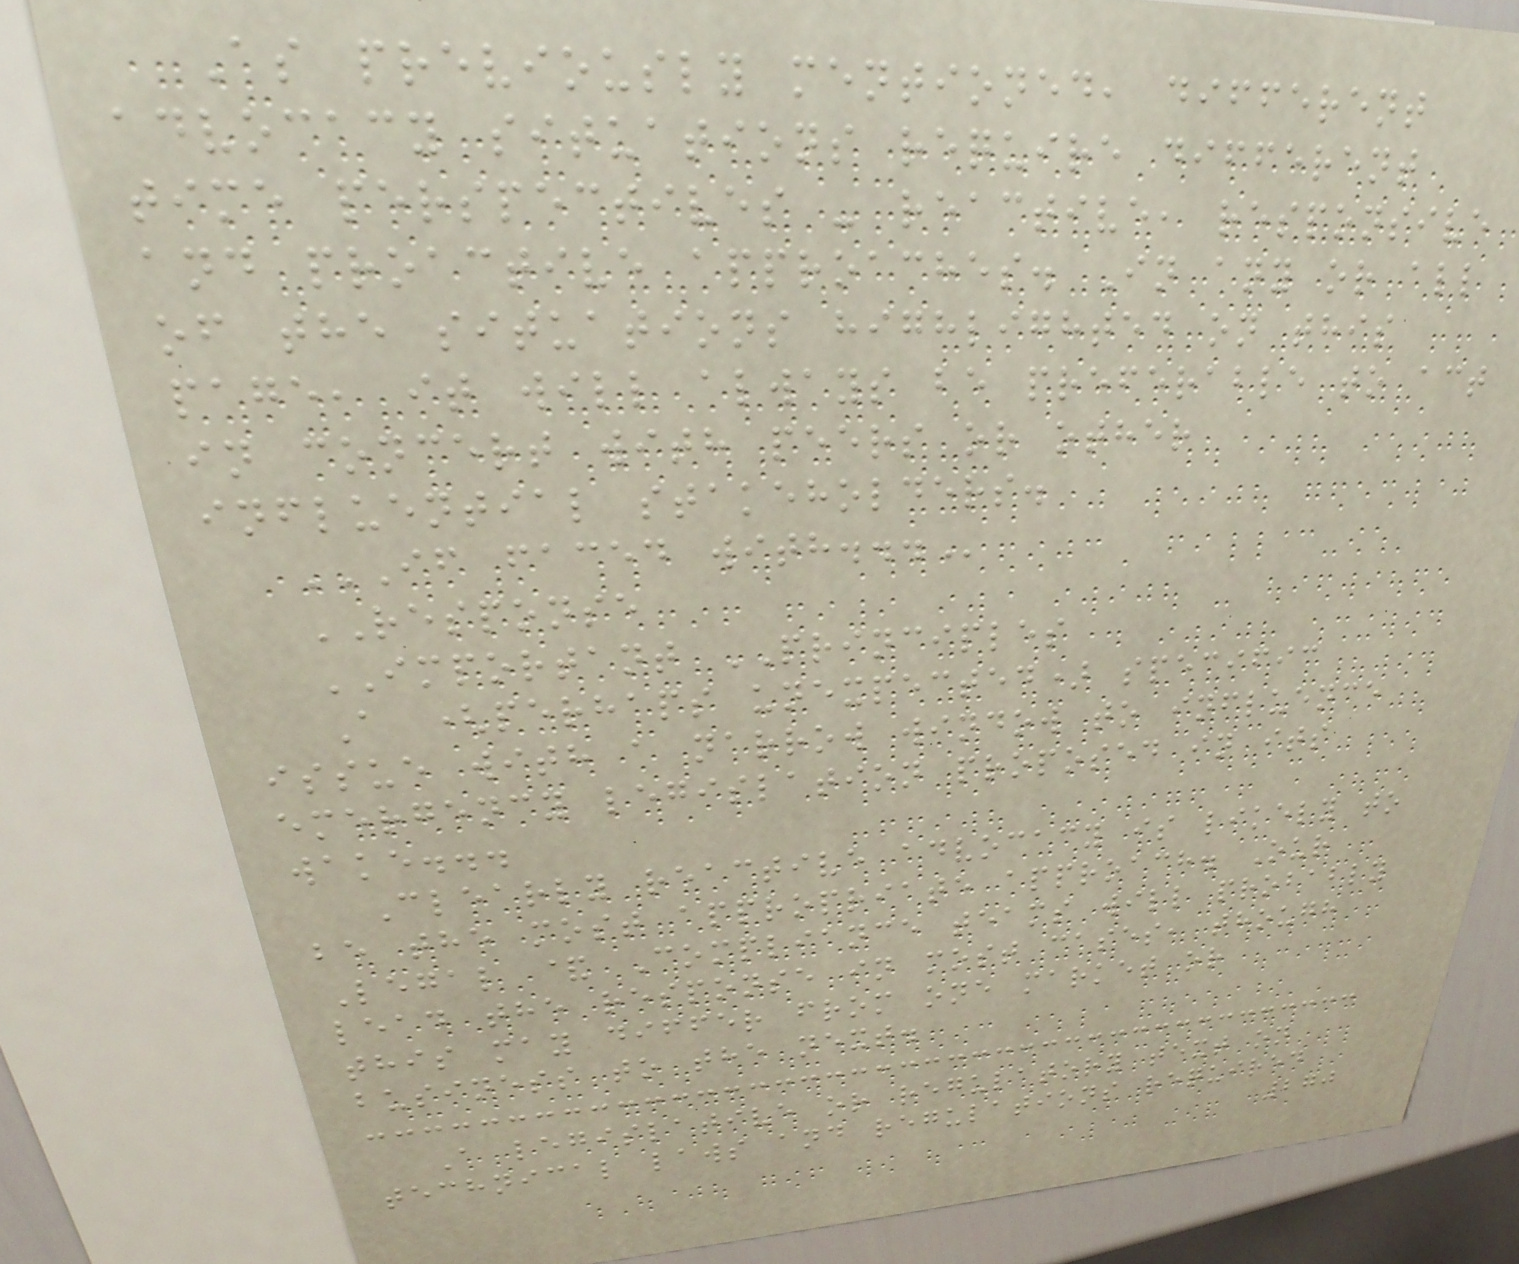As previously mentioned, different
advocacy situations require different
time perspectives - reactive, responsive
and proactive approaches. In any or all
of the situations highlighted on this
page, it will always be preferable to act
in concert with peers or other
influential stakeholders.
IF FACED WITH...
RESPONSE
IMPORTANT PRINCIPLES
A (perhaps unexpected) specific
issue with a narrow window to influence
emergency legislation proposed in its
wake...
Clearly reactive advocacy is likely to
be the most appropriate approach. Our
Legal & Compliance teams will probably
lead the response in most cases, though
this may differ from one market or
business to the next.
A legislative or regulatory text on
technical laws and regulations required
270
